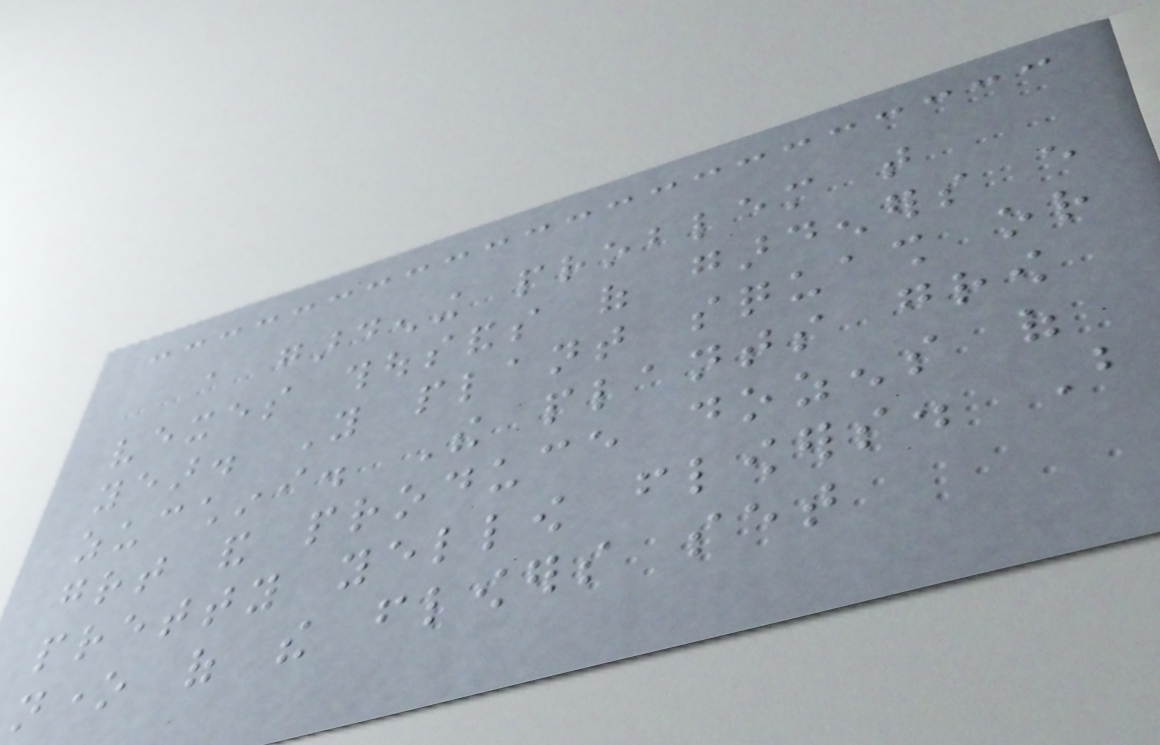a gardening problem that
vexes thousands of gardeners every
year. You plant squash or
zucchini. The plants grow
great and produce dozens of
pretty yellow flowers. But
none of the flowers set
